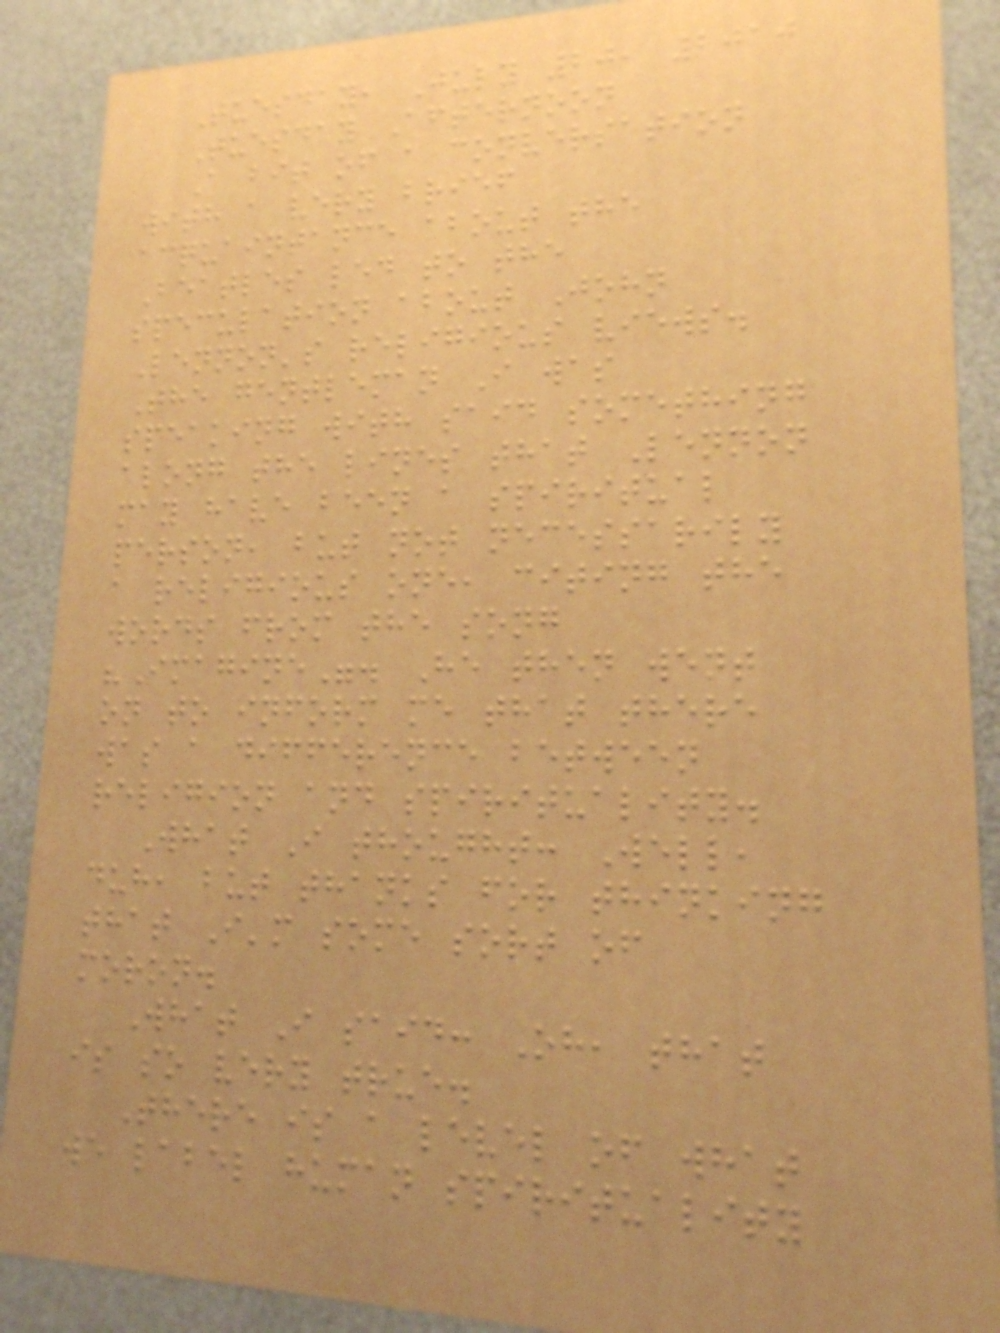Tuesday, July 20, 2010
Tuesday Afternoon
A bit of a conversation
with a very brief
acquaintance about the
Beatles led to the
speculation about John
Lennon's religious views.
The gentleman I was
speaking with said something
along the lines that Lennon
may have been a spiritual
person, but not necessarily
a religious one, citing the
words from the song
"Imagine". He then went
on to inform me that there
was a difference between
religion and spirituality.
What I thought: Well,
duh, but thanks for thinking
that I'm some sort of
moron.
What I said: Oh, that
is so very true.
There is a level of what
we label human spirituality
